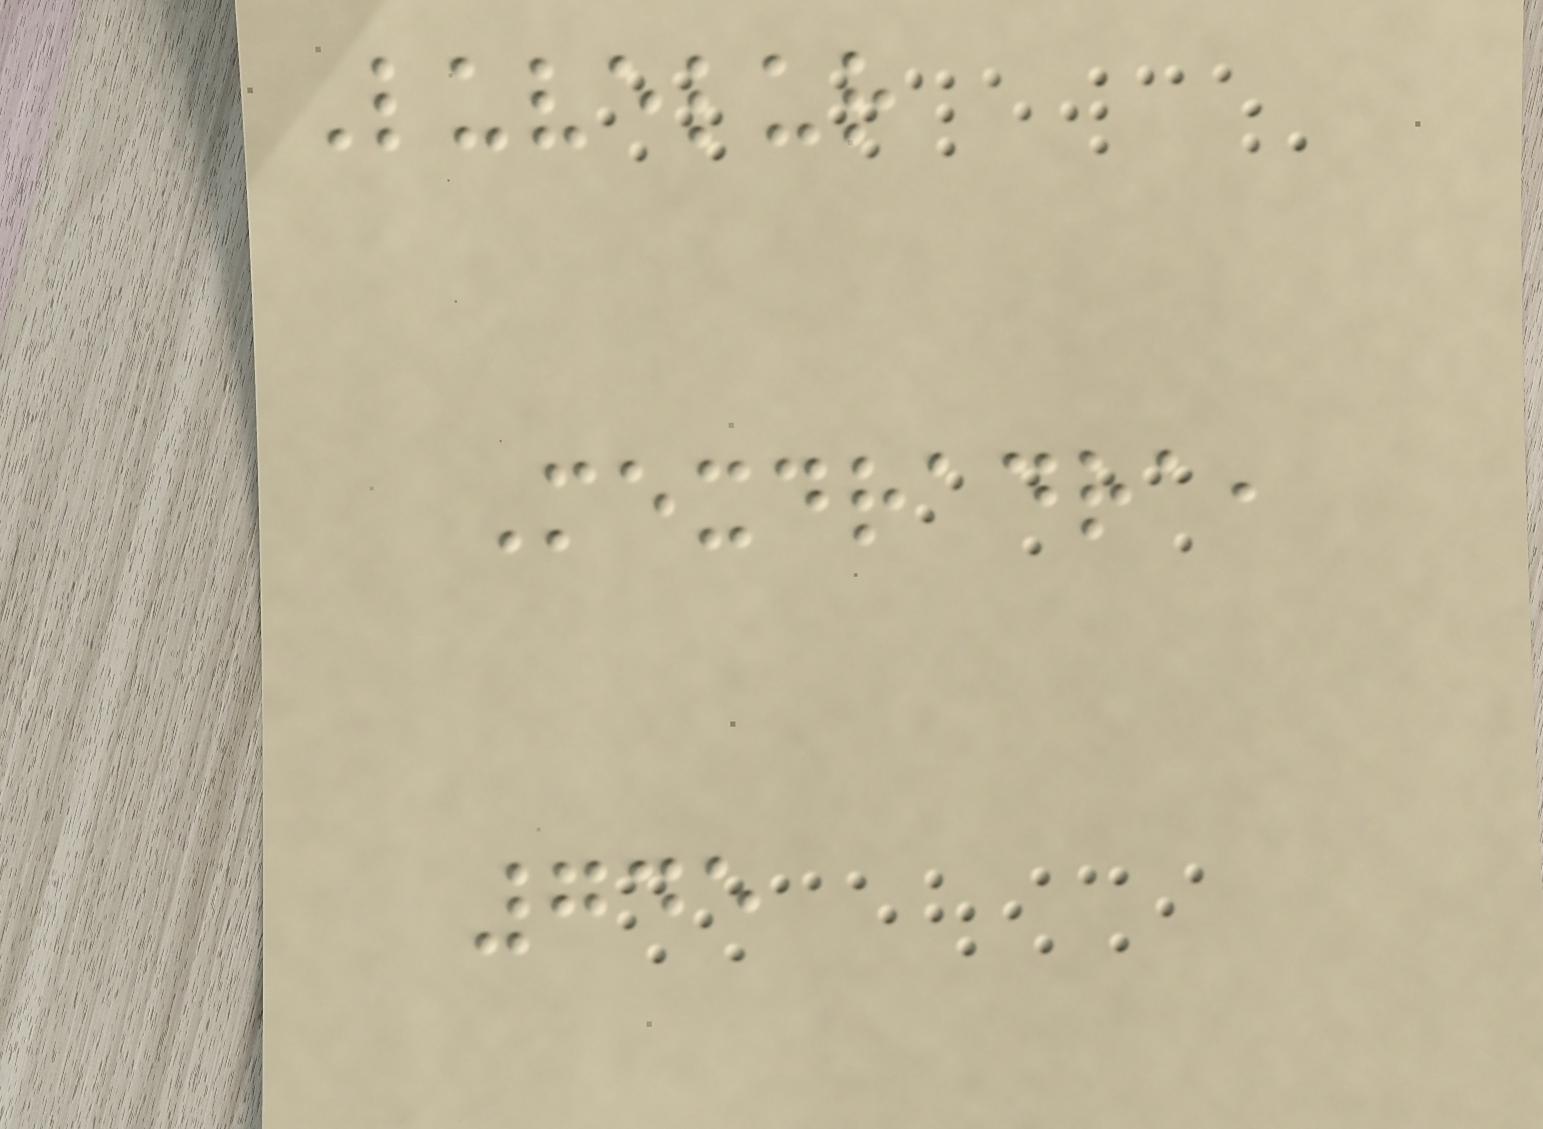Luvelur
Mexdradra,
745
